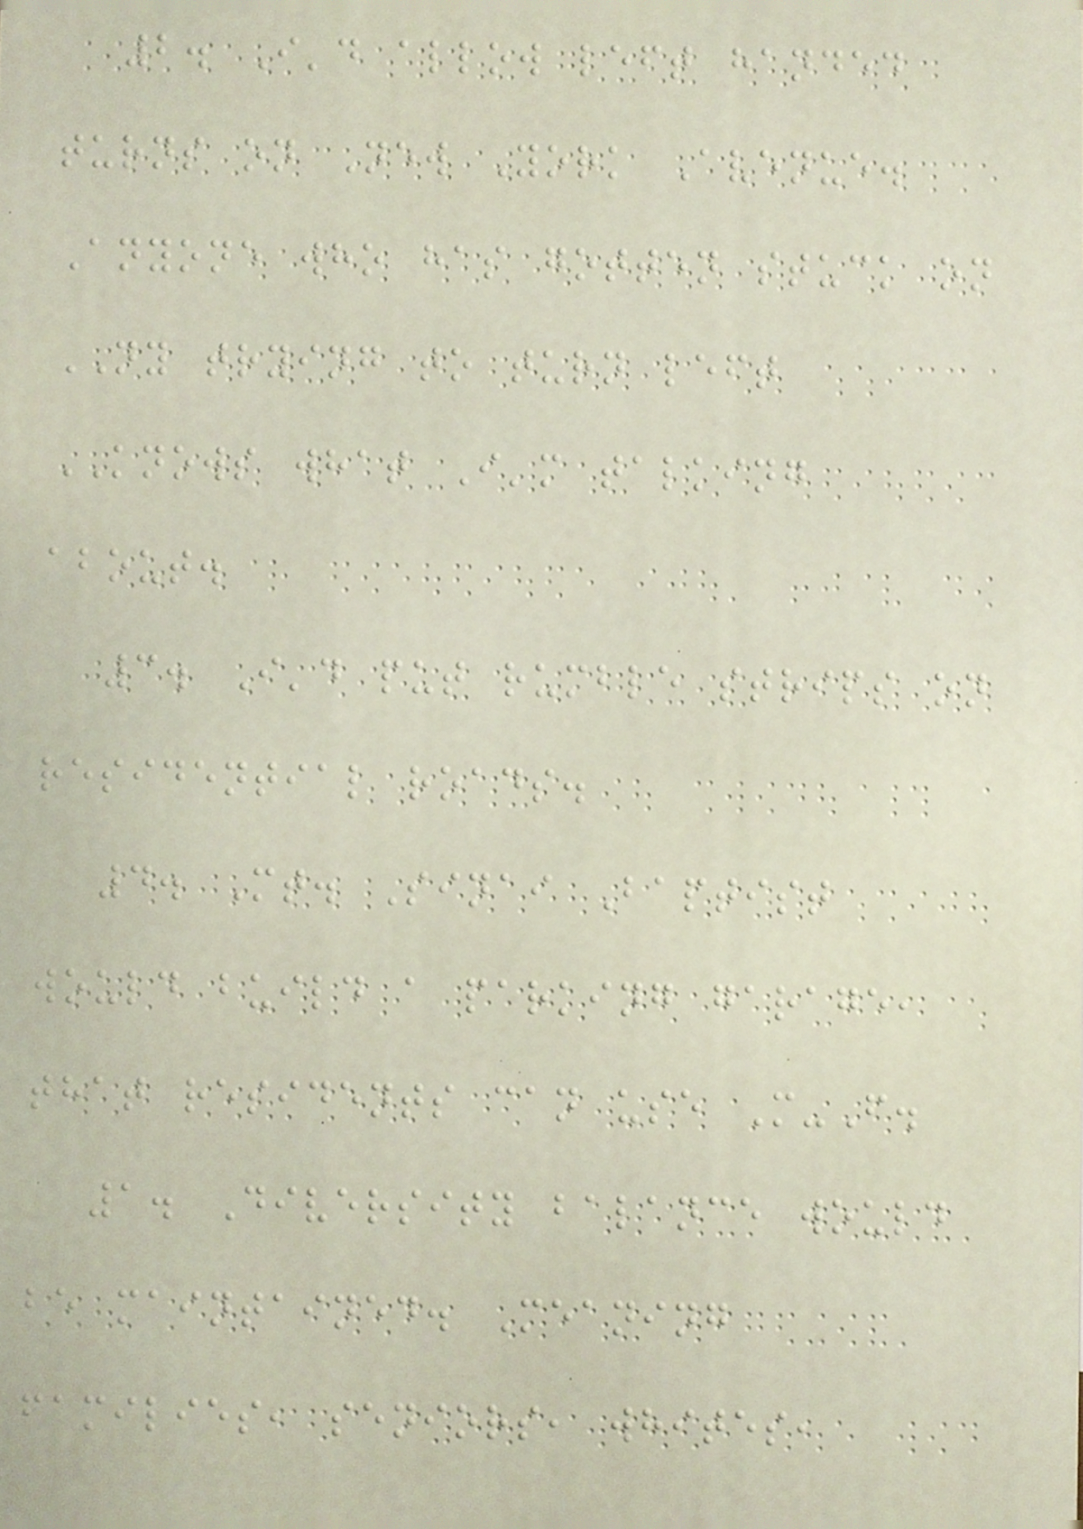2. I'd allow left handed
turns on New York Avenue.
Anyone who has gotten stuck on
NY trying to turn left
KNOWS what I'm talking
about.
3. I'd put rumble strips on
residential roads.
4. Mt. Sinai Baptist
would build a parking garage,
that residents can use M-F.
1. Diversity balance would
be maintained. Meaning
families, seniors, whites,
